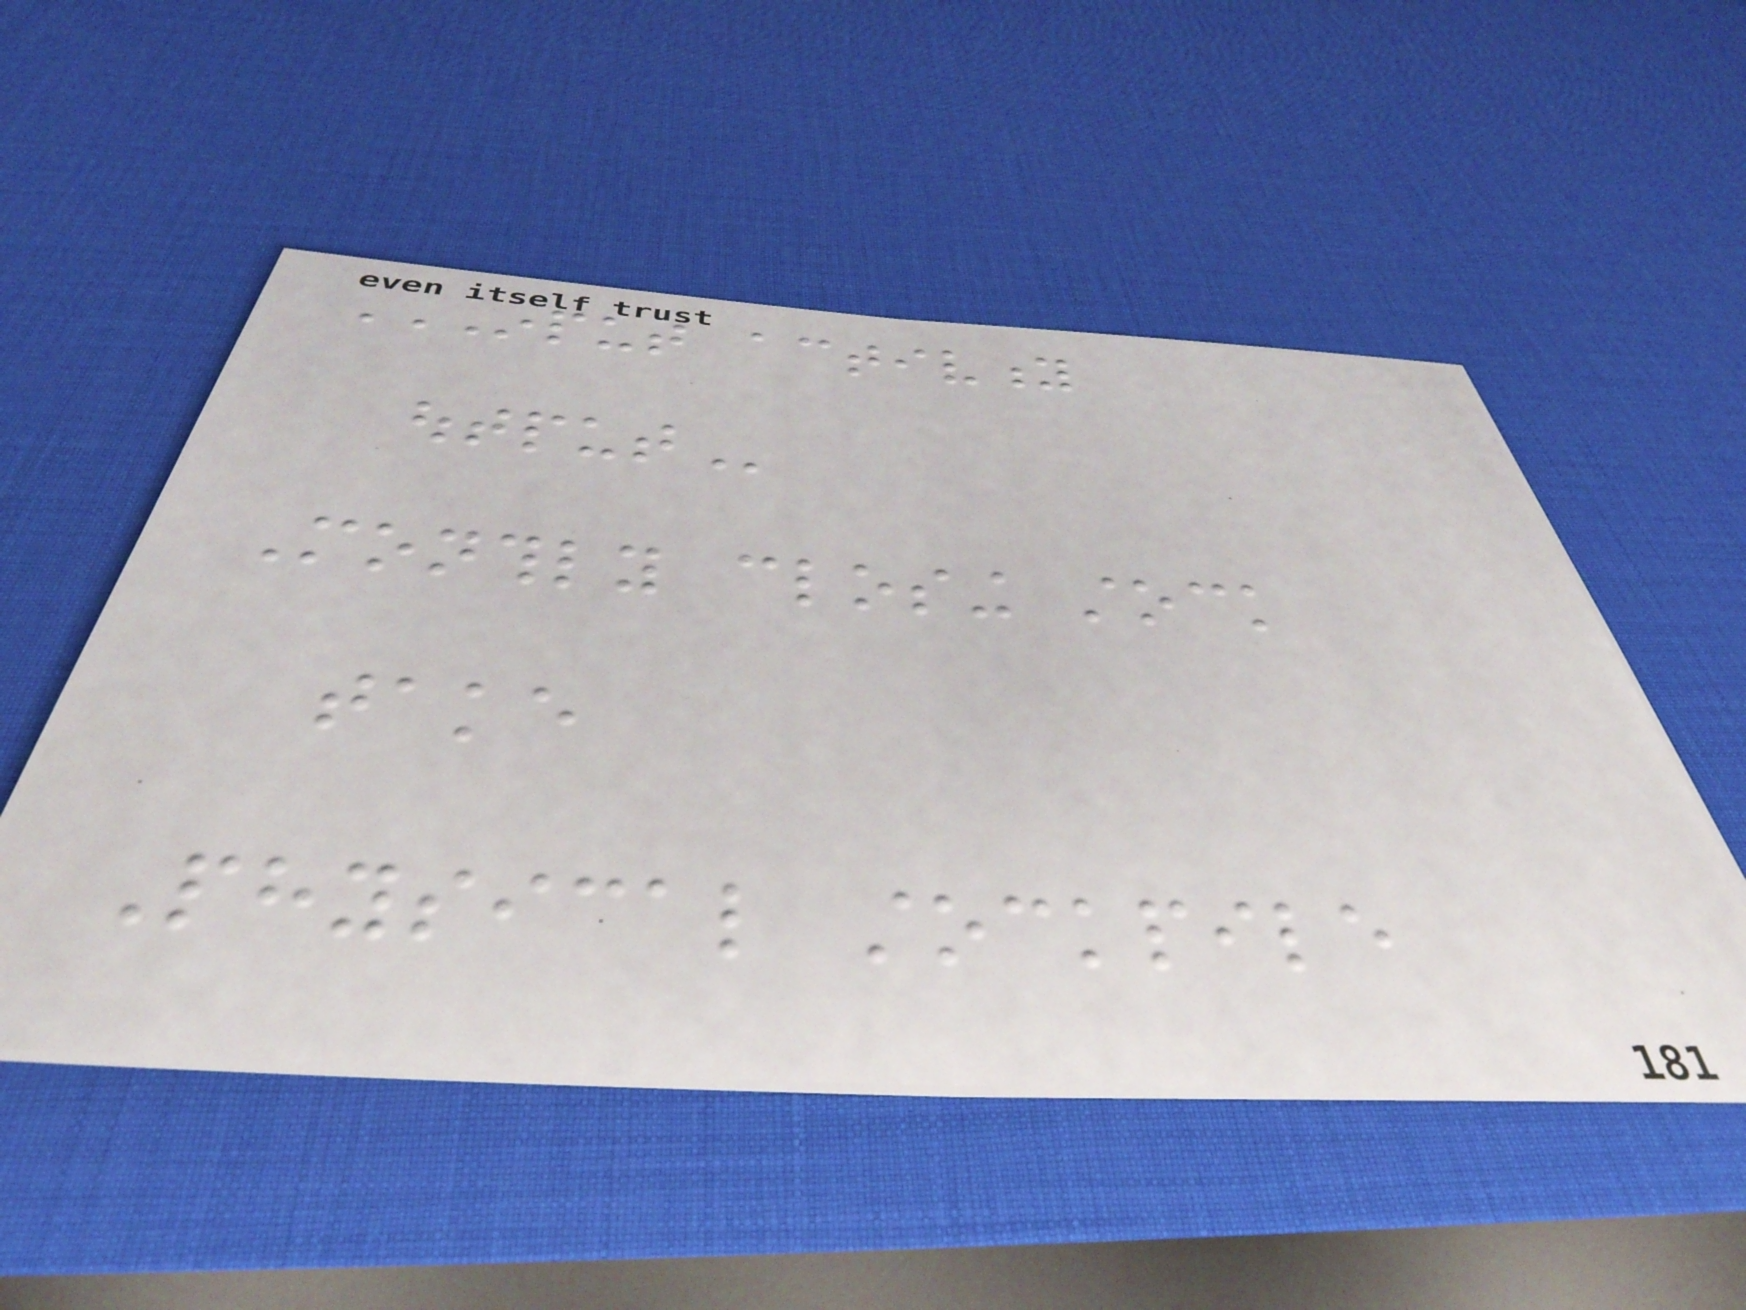INPUT ACTIVITY
OUTPUT
Monthly closing stock
take
Physical stockpile
